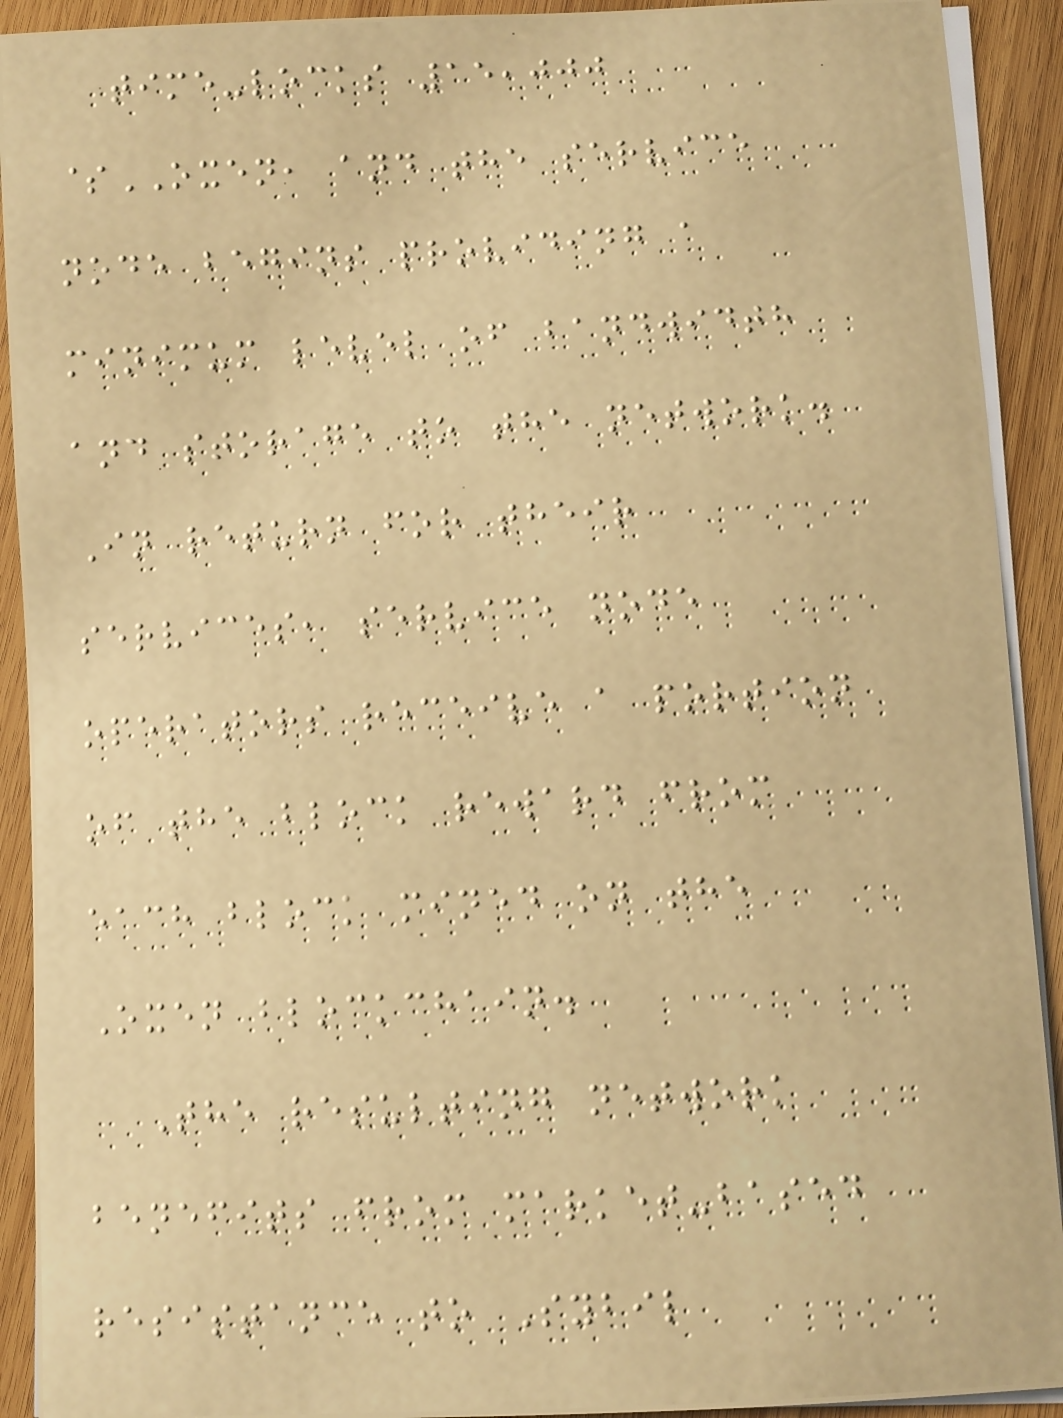time-locks 15,000
$OXEN, and the service
node begins providing a
minimum level of bandwidth
and storage to the network.
In return for their
services, service node
operators receive a portion
of the block reward from
each block mined on the
Oxen blockchain.
The resulting network
benefits from market-based
resistance to Sybil
